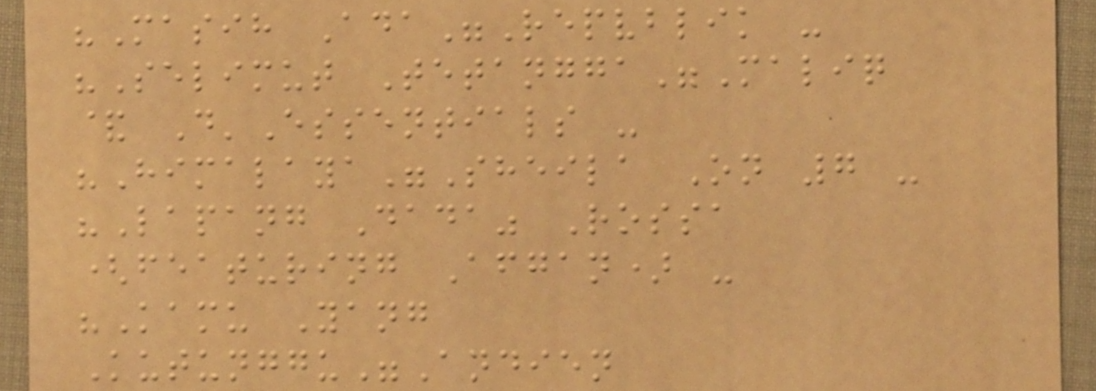"Masih Ada"Repvblik -
"Selimut Tetangga"Maliq
& D'Essentials -
"Himalaya"Sheila On 7 -
"Lapang Dada" Rossa
(featuring Afgan) -
"Kamu Yang
Kutunggu"Andien
